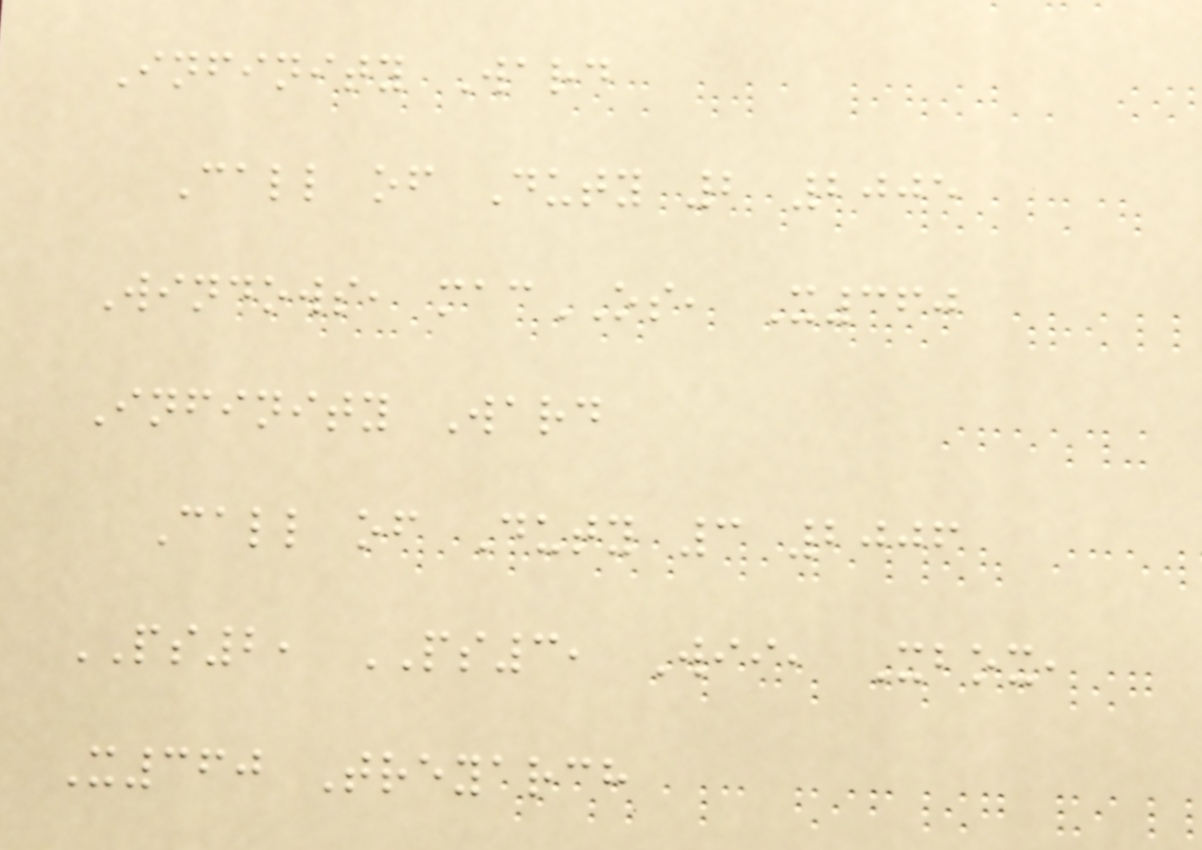Infinity Ward
Call of Duty 2 2005
Windows, macOS, X360
Infinity Ward
Call of Duty 3 2006
PS2, PS3, Wii, Xbox,
X360 Treyarch
